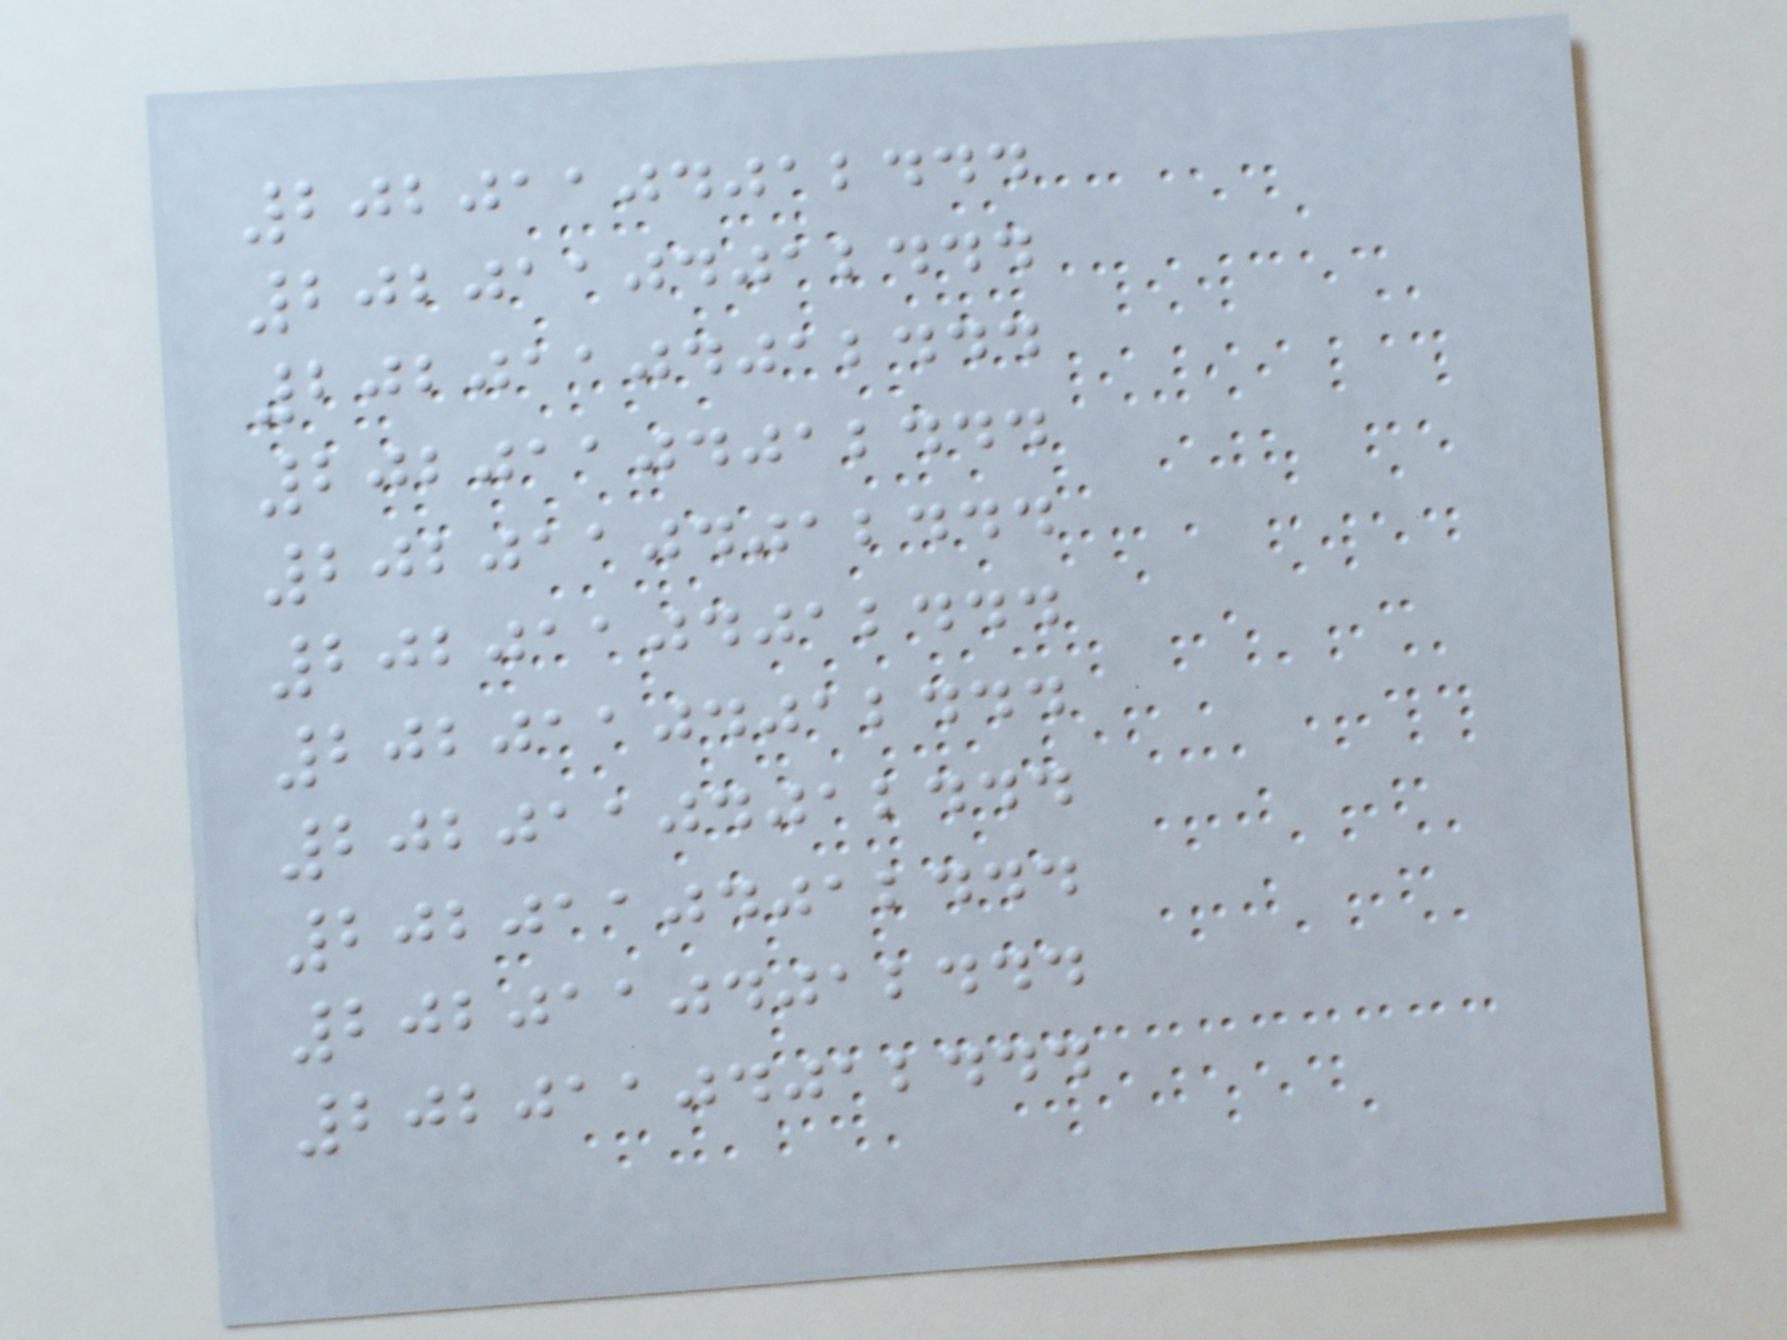20201104012444
20201104012444
20201104012444
20201104012444
20201104012444
20201104012444
20201104012444
20201104012444
20201104012444
20201104012444
20201104012444
